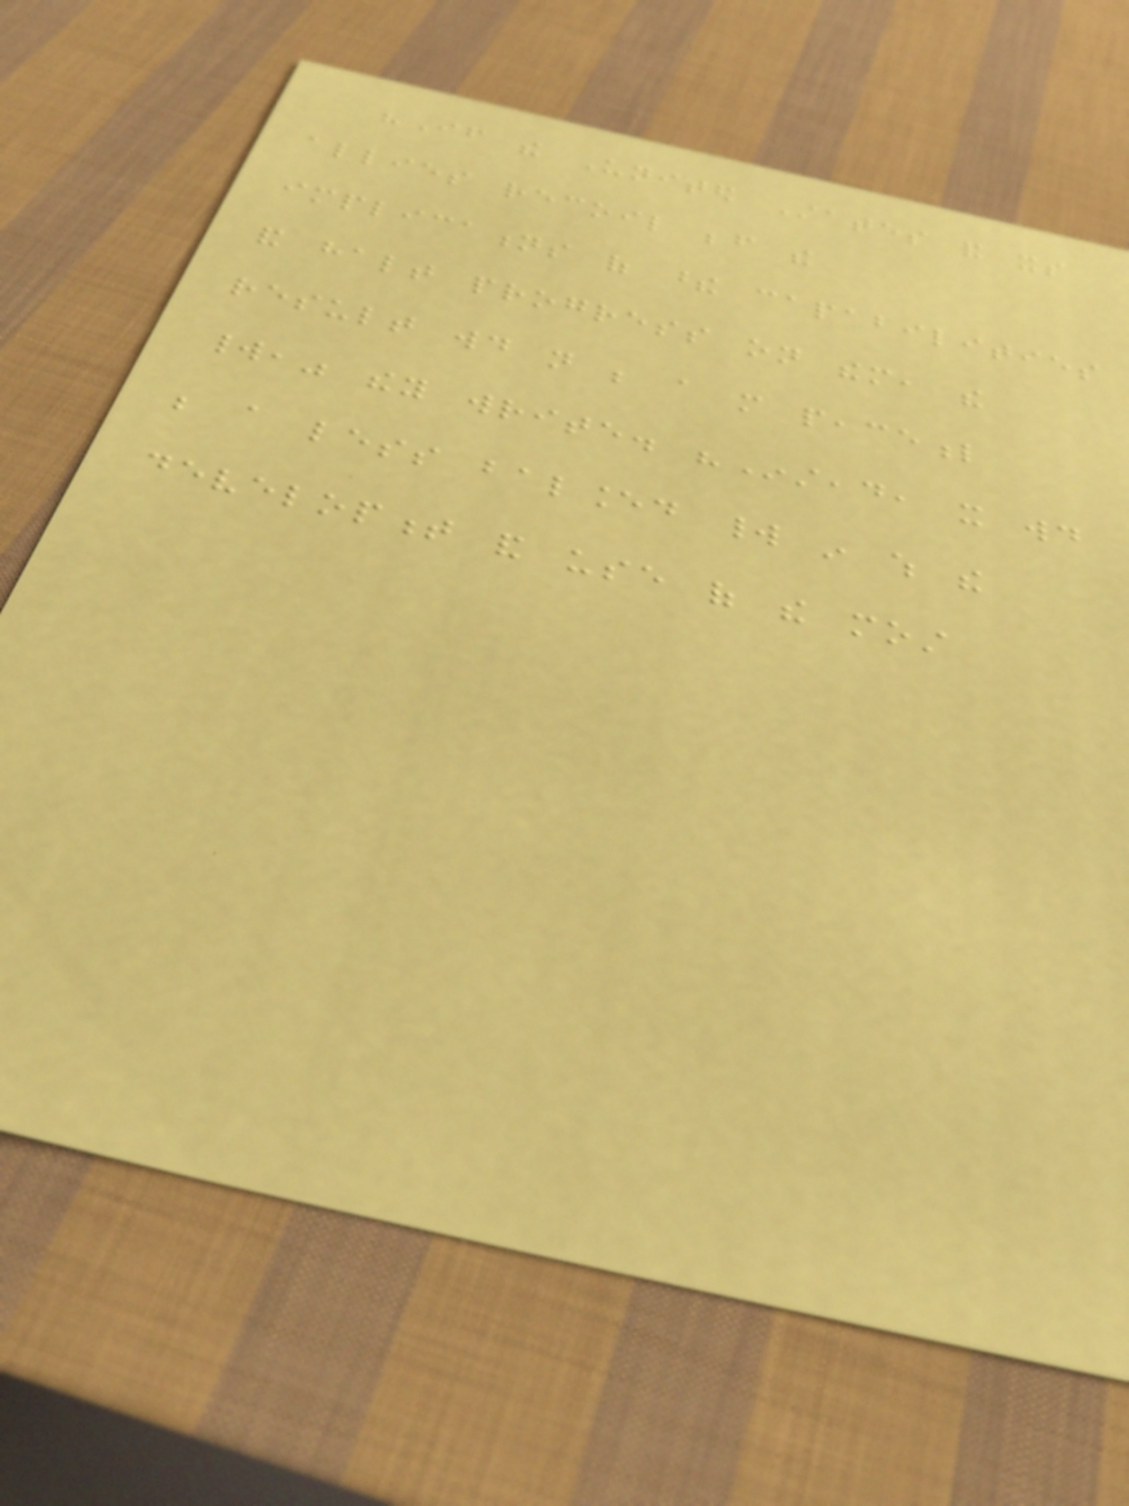"If the United States and its
allies recoil before the
implications of these capabilities
and halt progress on them, the
result would not be a more peaceful
world," they write. "Instead, it would
be a less balanced world in which the
development and use of the most
